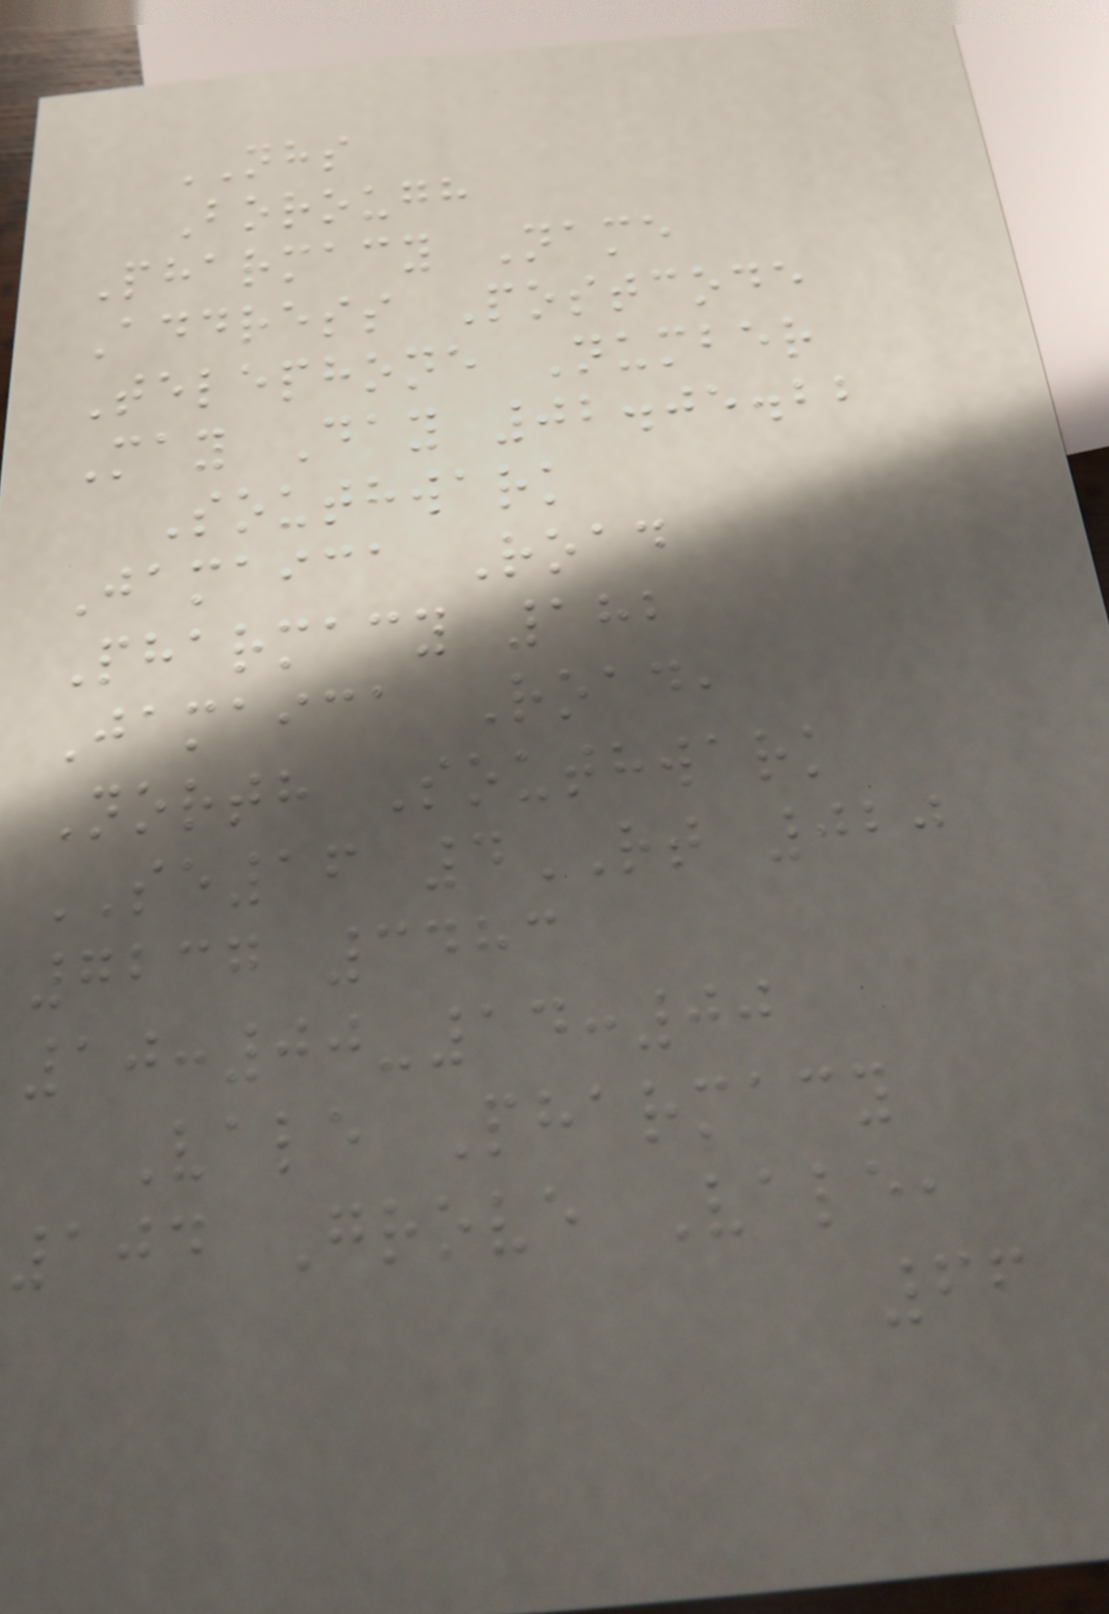NHS
Borough
Pharmacy Name
Address Postcode
Telephone Number
May Day 02.05.22
Southwark
Jamaica Road
Pharmacy 182
Jamaica Road,
North Southwark
SE16 4RT 020
7237 3483
10:00-14:00
Vale Pharmacy
104 Grove Vale,
66
